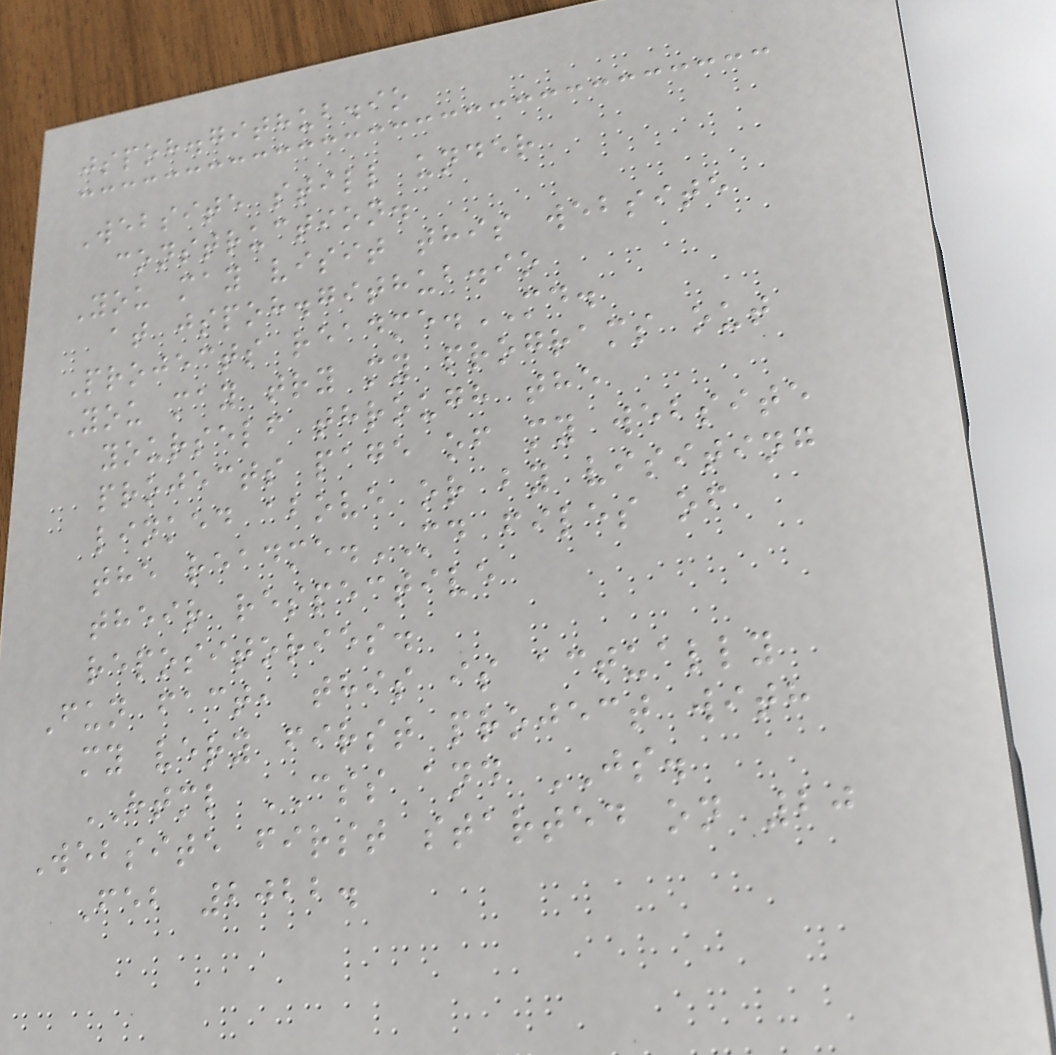jspoh.github.io
Website still under
construction.
You may visit this website
at jspoh.github.io
Projects readme.MD.
You may try my programs out
yourself through the
projects page of my website
linked above or by visiting
the readme.MD files of
their respective
repositories.
Fun fact, this is actually
my very first project with
HTML CSS and JS.
Website first started on 20
Feb 2022.
